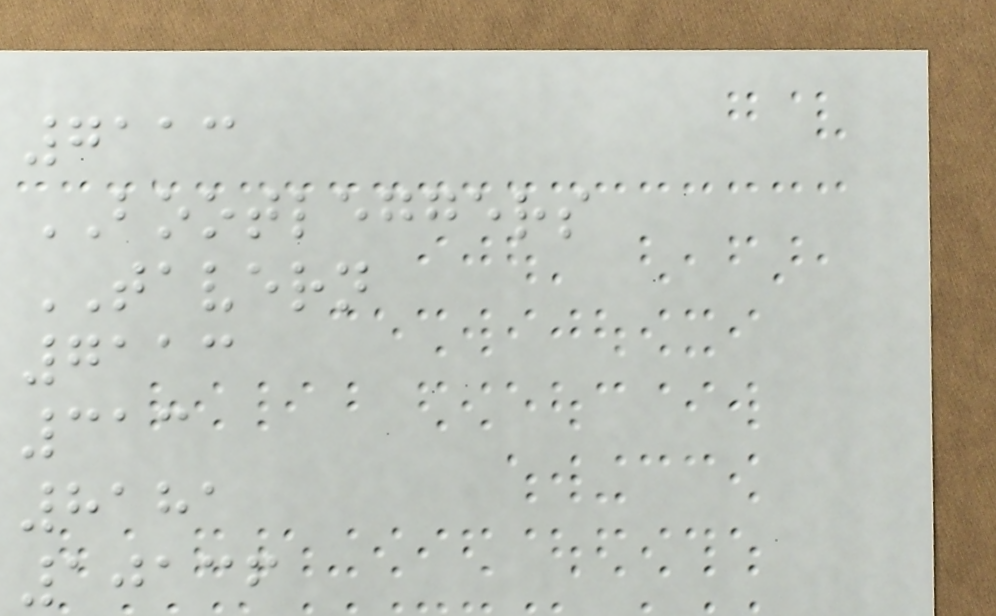7113
BOOTLEGGERS
TAVERN
7113
313
8181
10136
